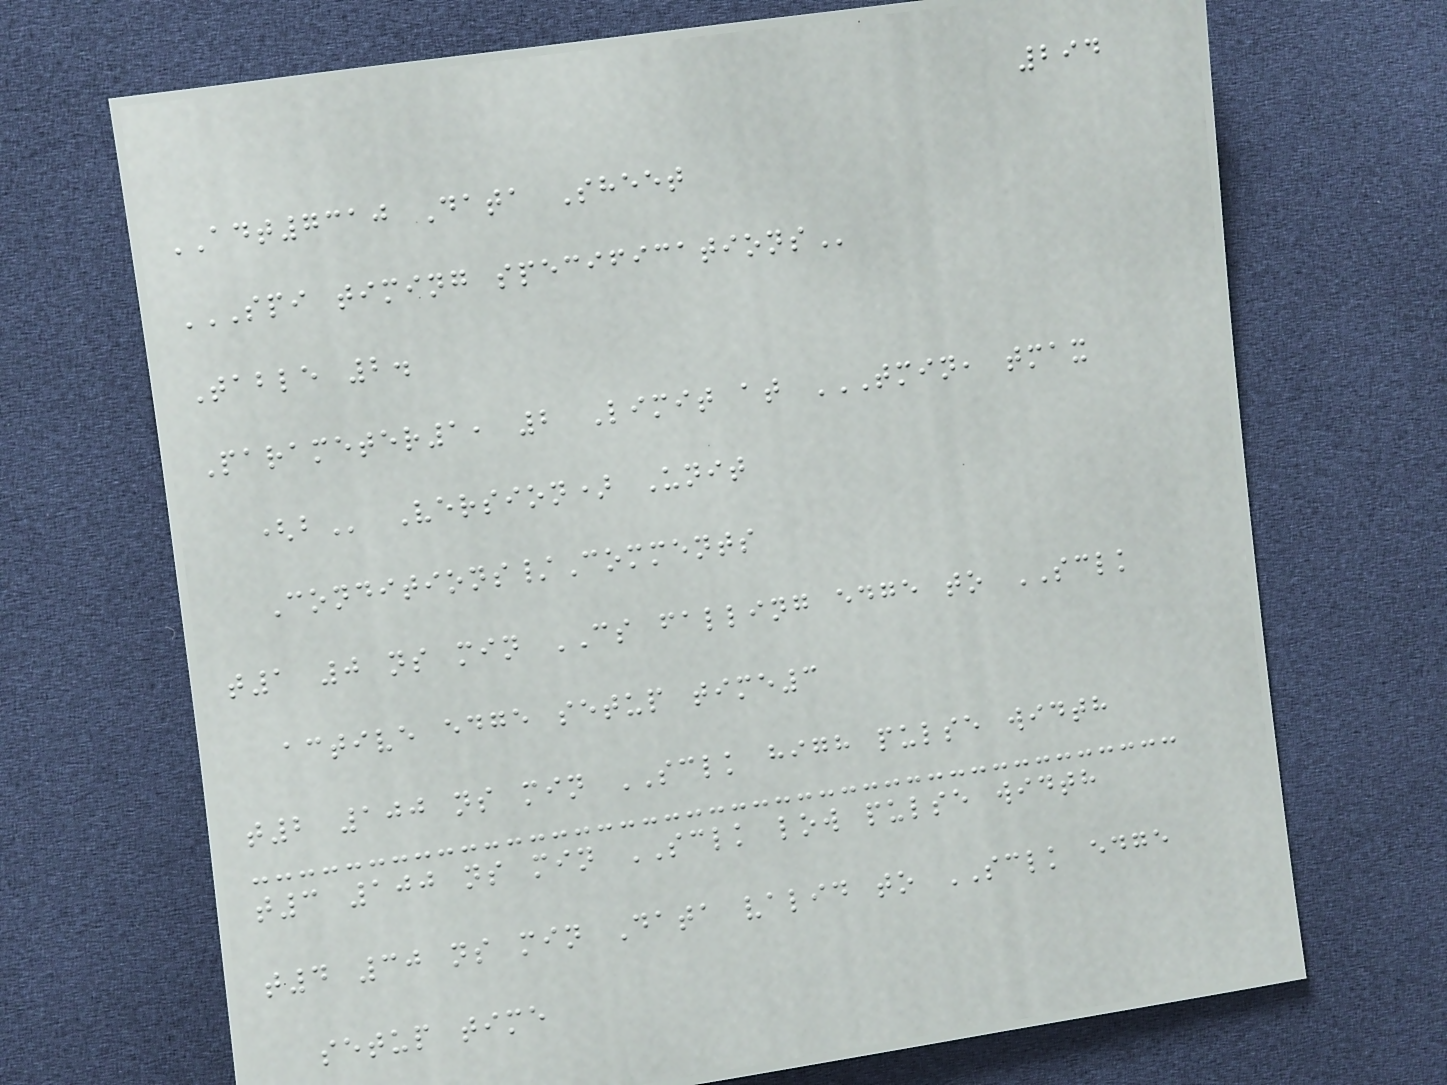294
ADT7310 Data Sheet
SPI TIMING SPECIFICATIONS
Table 2.
Parameter1, 2 Limit at TMIN, TMAX
(B Version) Unit
Conditions/Comments
t1 0 ns min CS falling edge to SCLK
active edge setup time3
t2 100 ns min SCLK high pulse width
t3 100 ns min SCLK low pulse width
t4 30 ns min Data valid to SCLK edge
setup time
